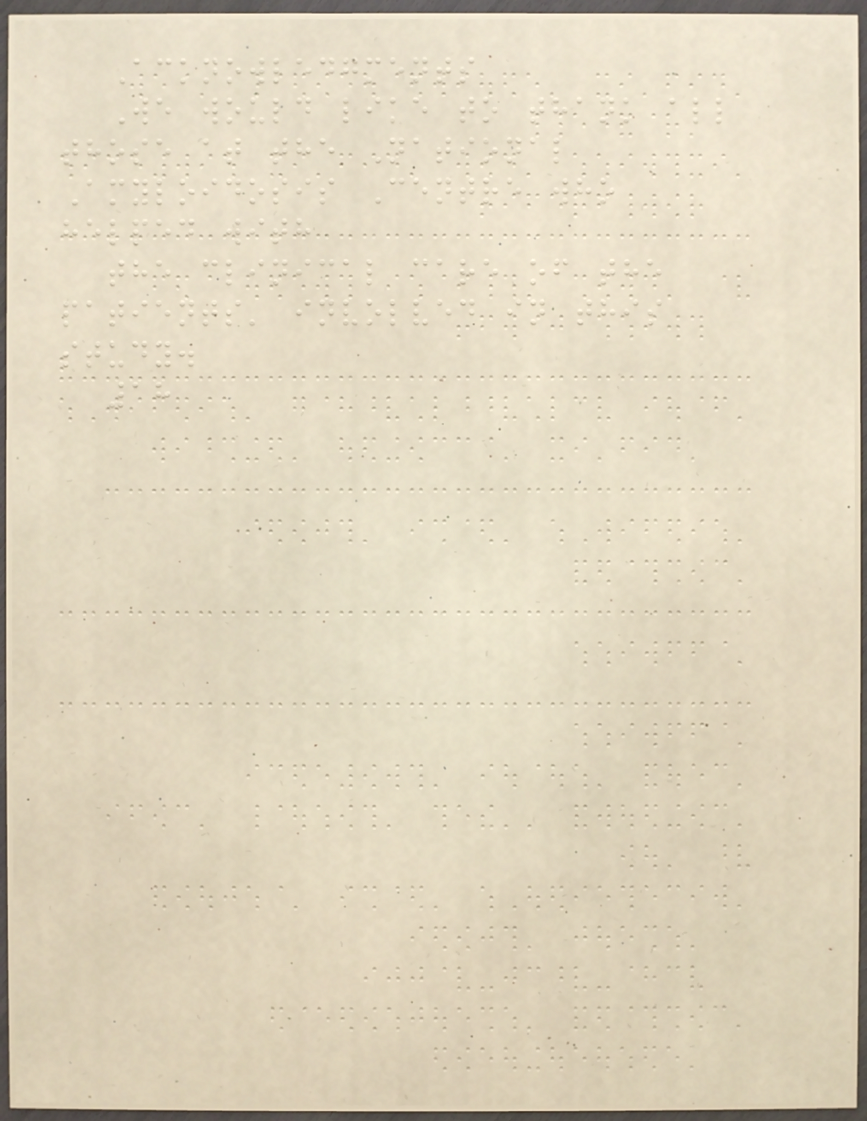Acknowledgments
We would like to thank all
those at the National
Amyloidosis Centre who
helped with
the clinical care of the
patients' involved in this
study.
18
